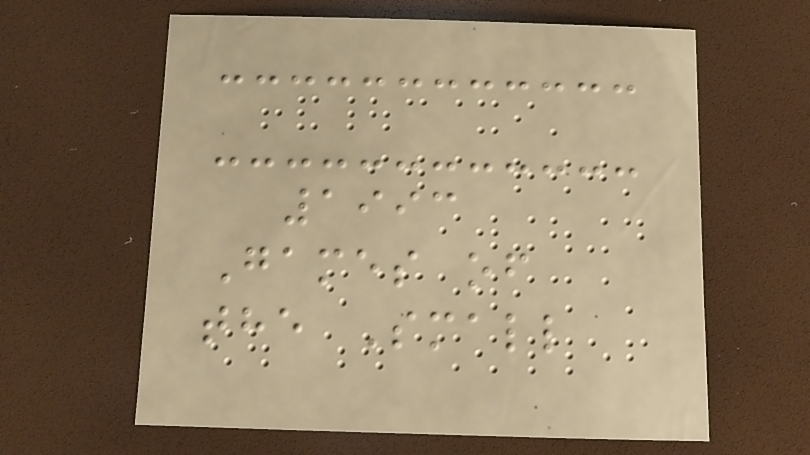1993
Games of
the Small
